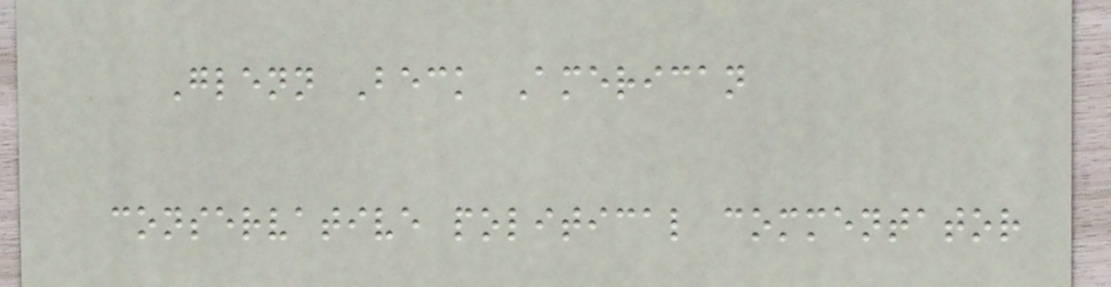Glenn Beck American
conservative political commentator
